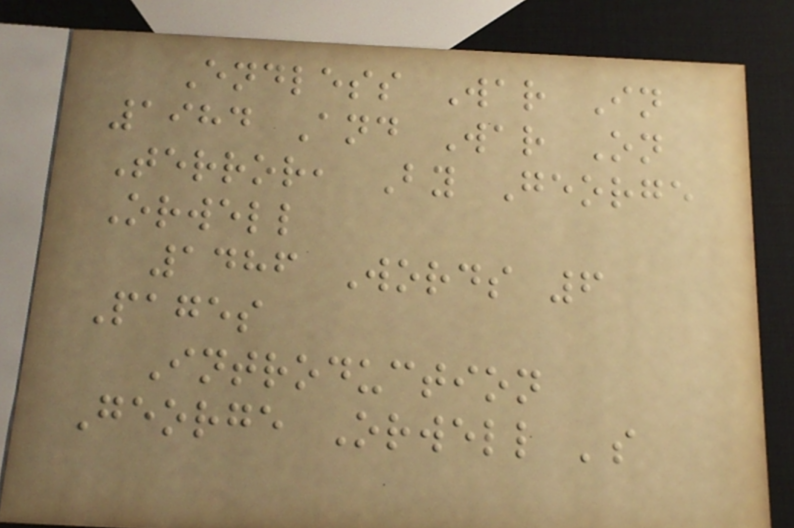Endless War In
1984 And War On
Terror, By George
Orwell
1486 Words 6
Pages
Introduction
George Orwell 's
